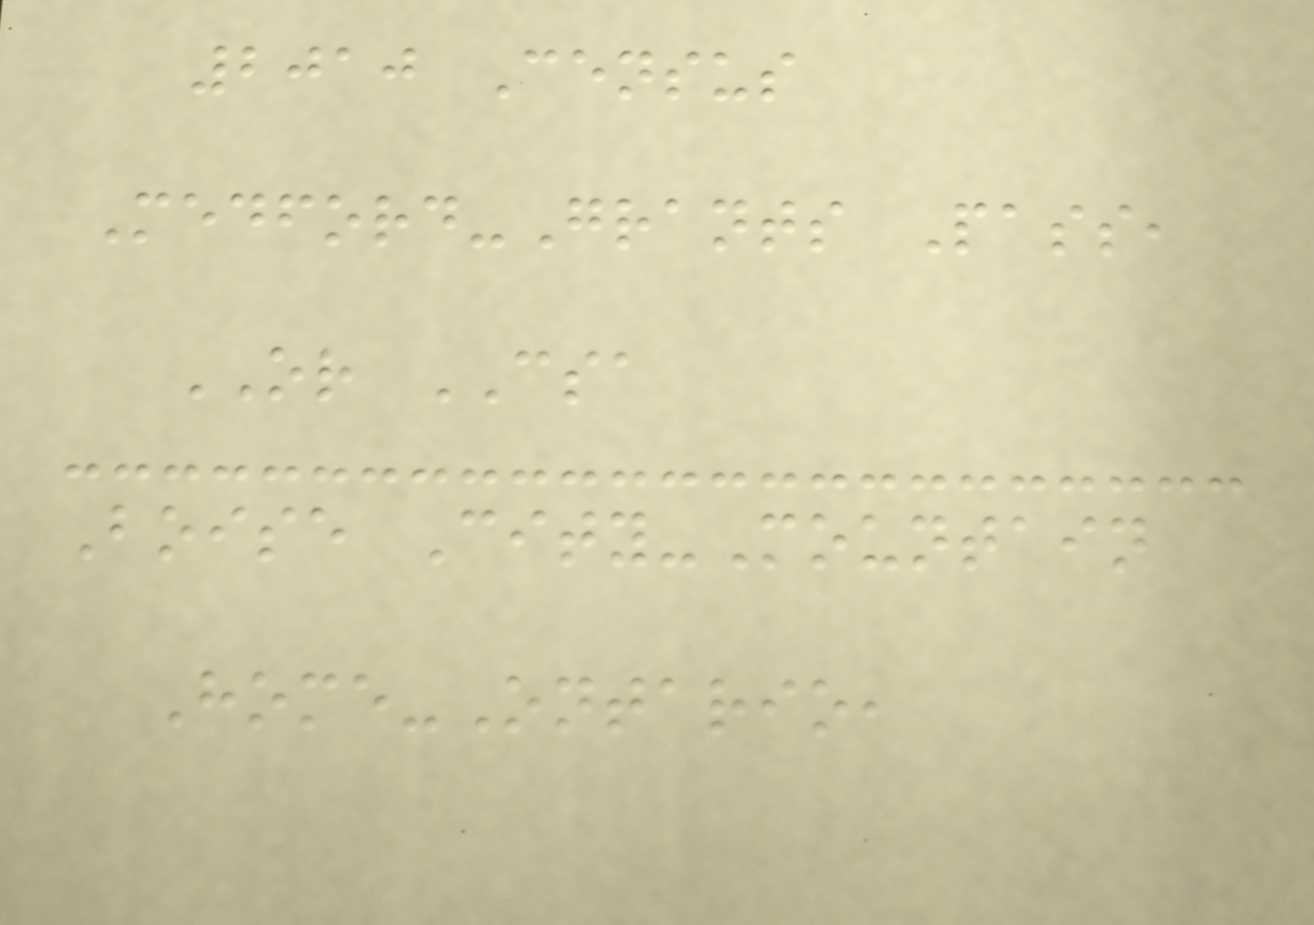2010 Census
Medford-Grants Pass,
OR CSA
Boise City-Mountain
Home-Ontario,
